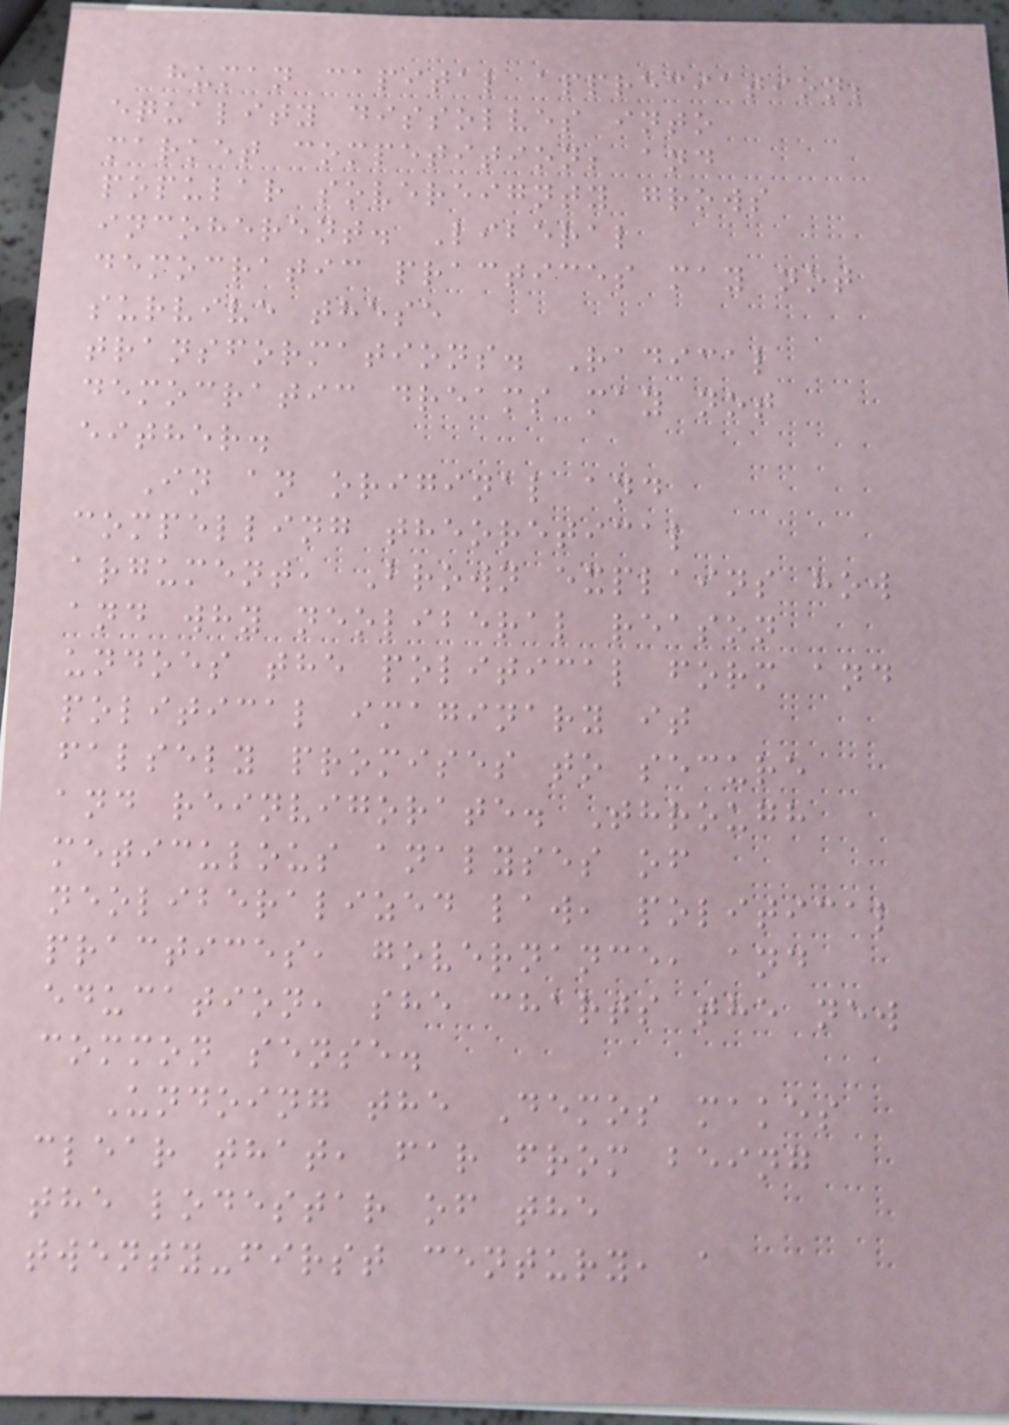human capital appreciation;
equality dissolves into
market competition; and
popular sovereignty grows
incoherent. Liberal
democratic practices may not
survive these
transformations. Radical
democratic dreams may not
either.
In an original and
compelling theoretical
argument, Brown explains how
and why neoliberal reason
undoes the political form and
political imaginary it
falsely promises to secure
and reinvigorate. Through
meticulous analyses of
neoliberalized law, political
practices, governance, and
education, she charts the new
common sense.
Undoing the Demos makes
clear that, far from being
the lodestar of the
twenty-first century, a
